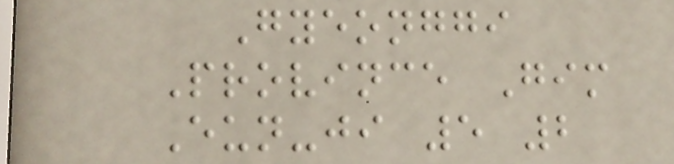Gyeonggi
Province Gim
Eun-ji 5 2
